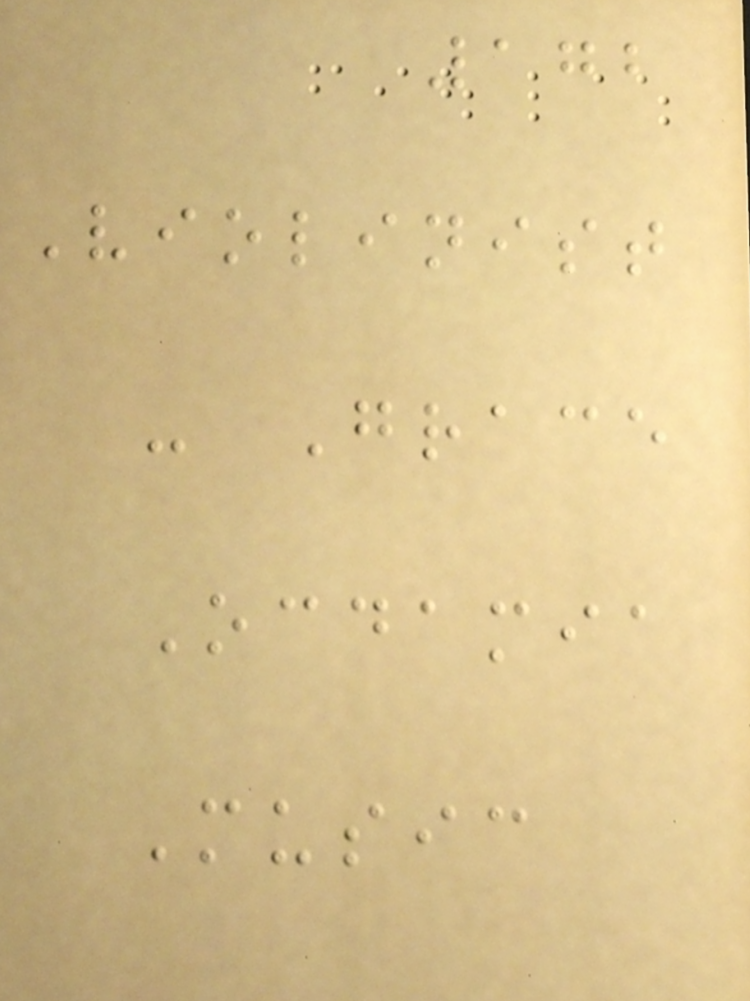172
Violinist
- Grace
Ocdamia
Music
